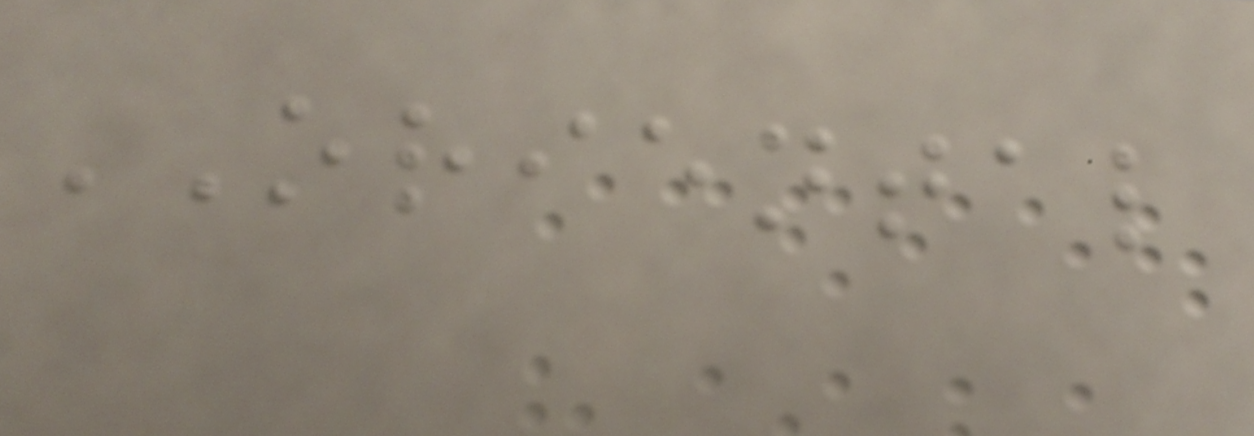ORIENTAL
